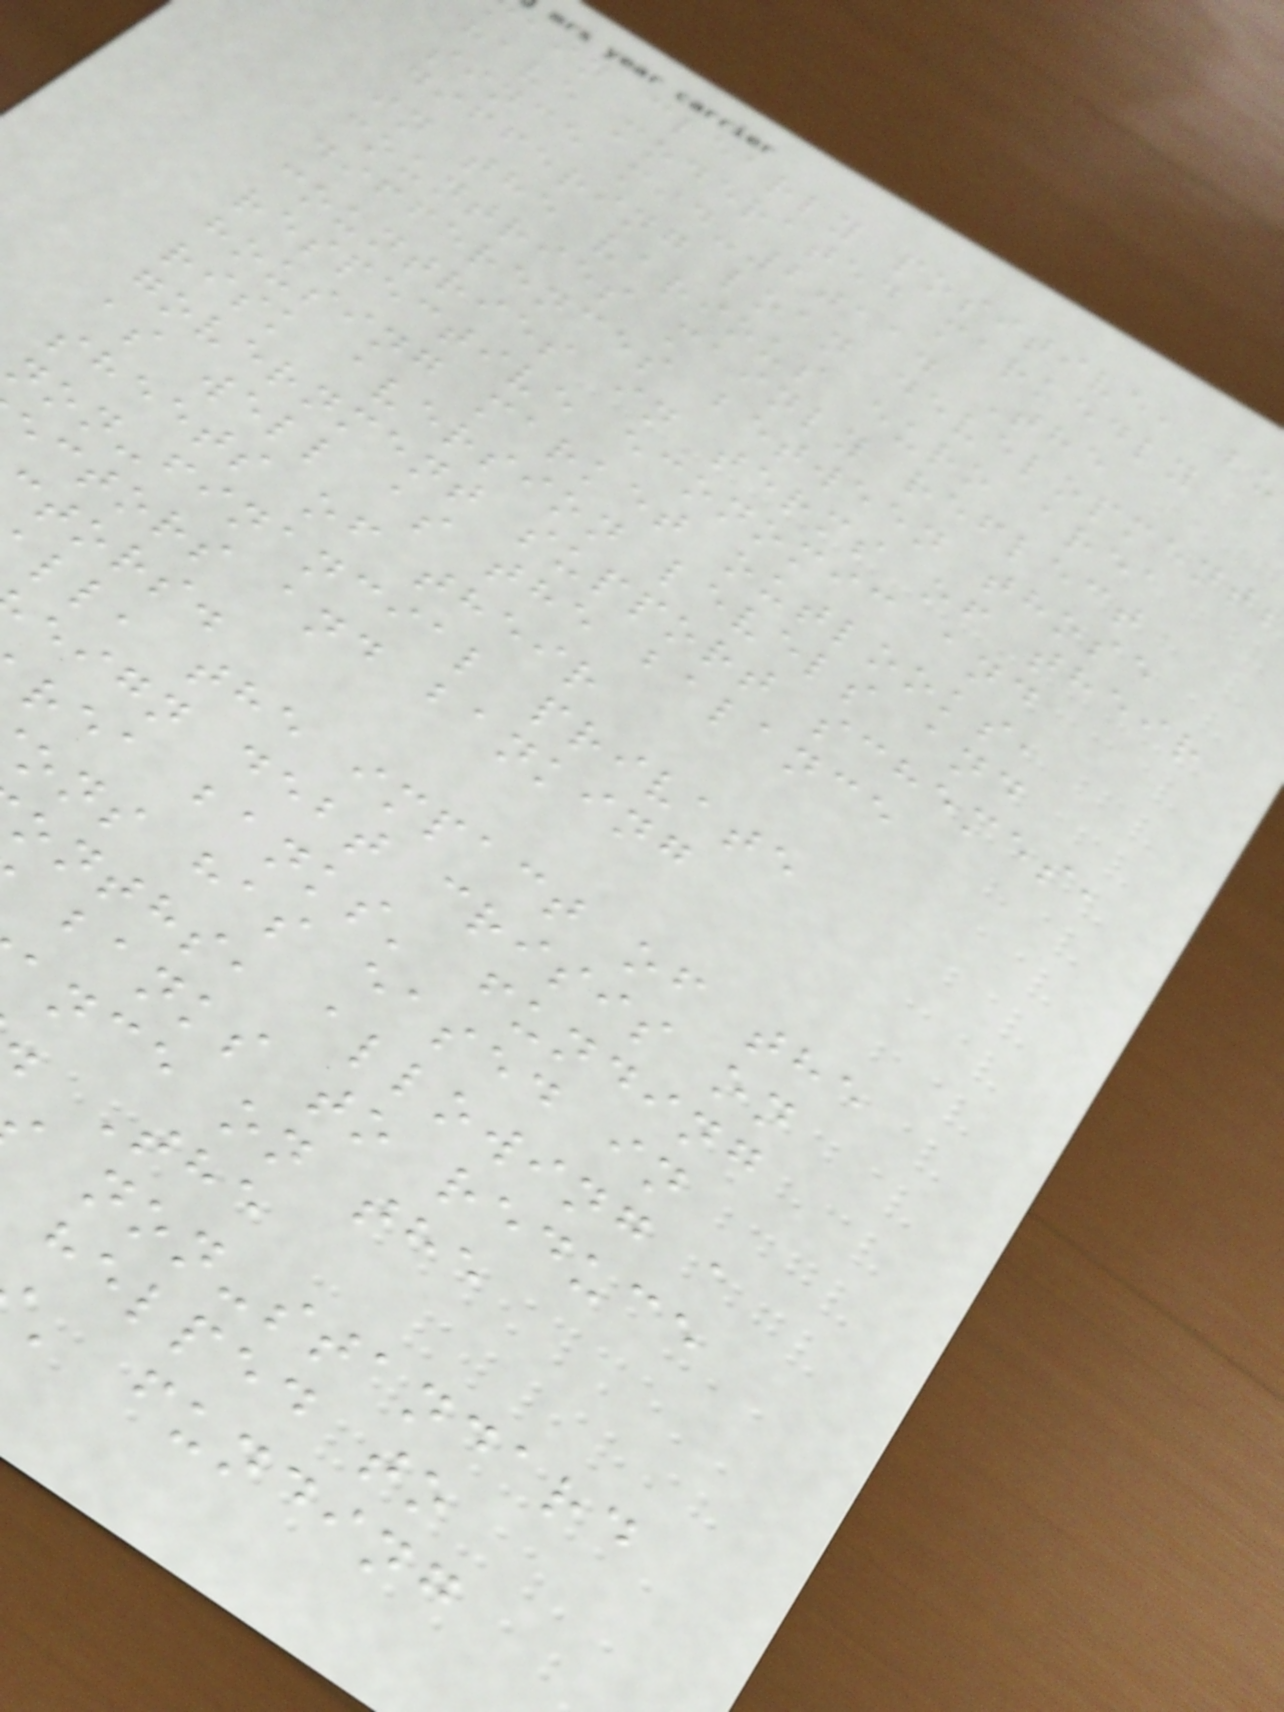ain clearly positive, b
have moderated markedly
since mid-2011. The
differing loan development
in the various euro area
countries mainly reflect
differences between those
countries in terms of their
respective economic and
housing market outlooks,
risk aversion levels and
government support schemes,
as well as the balance
sheets of their
non-financial private
ctors and banking
tors.
ll, the impact of the
eign debt crisis on
rea banks' funding
ons has eased in
onths, allowing a
banks to reduce
ance on the
non-standard
helped to
' funding
